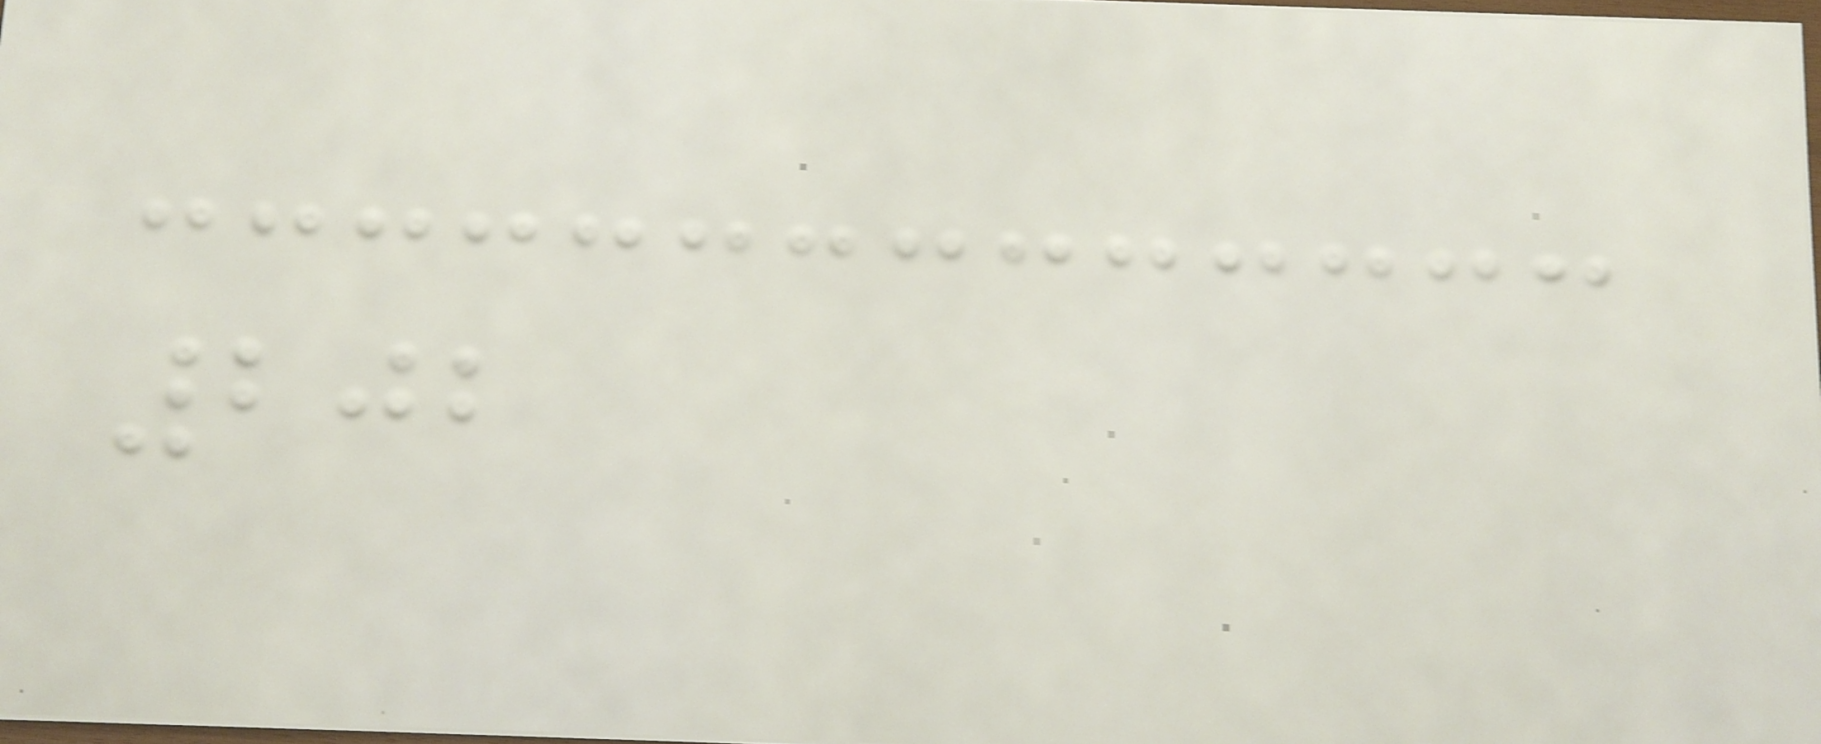202
